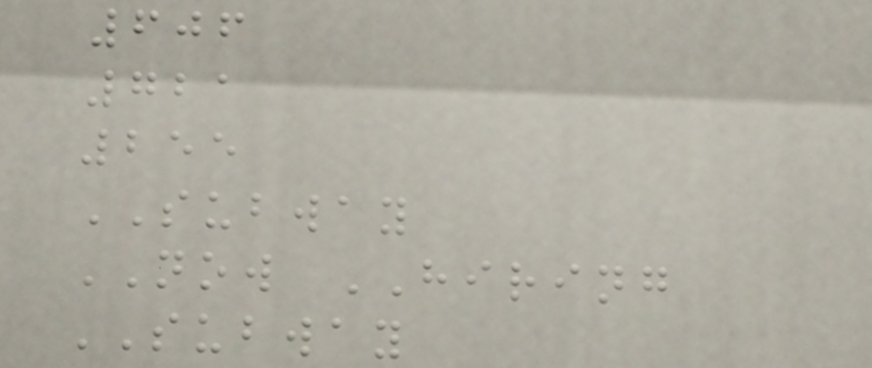606
721
255
SUBWAY
NOW HIRING
SUBWAY
